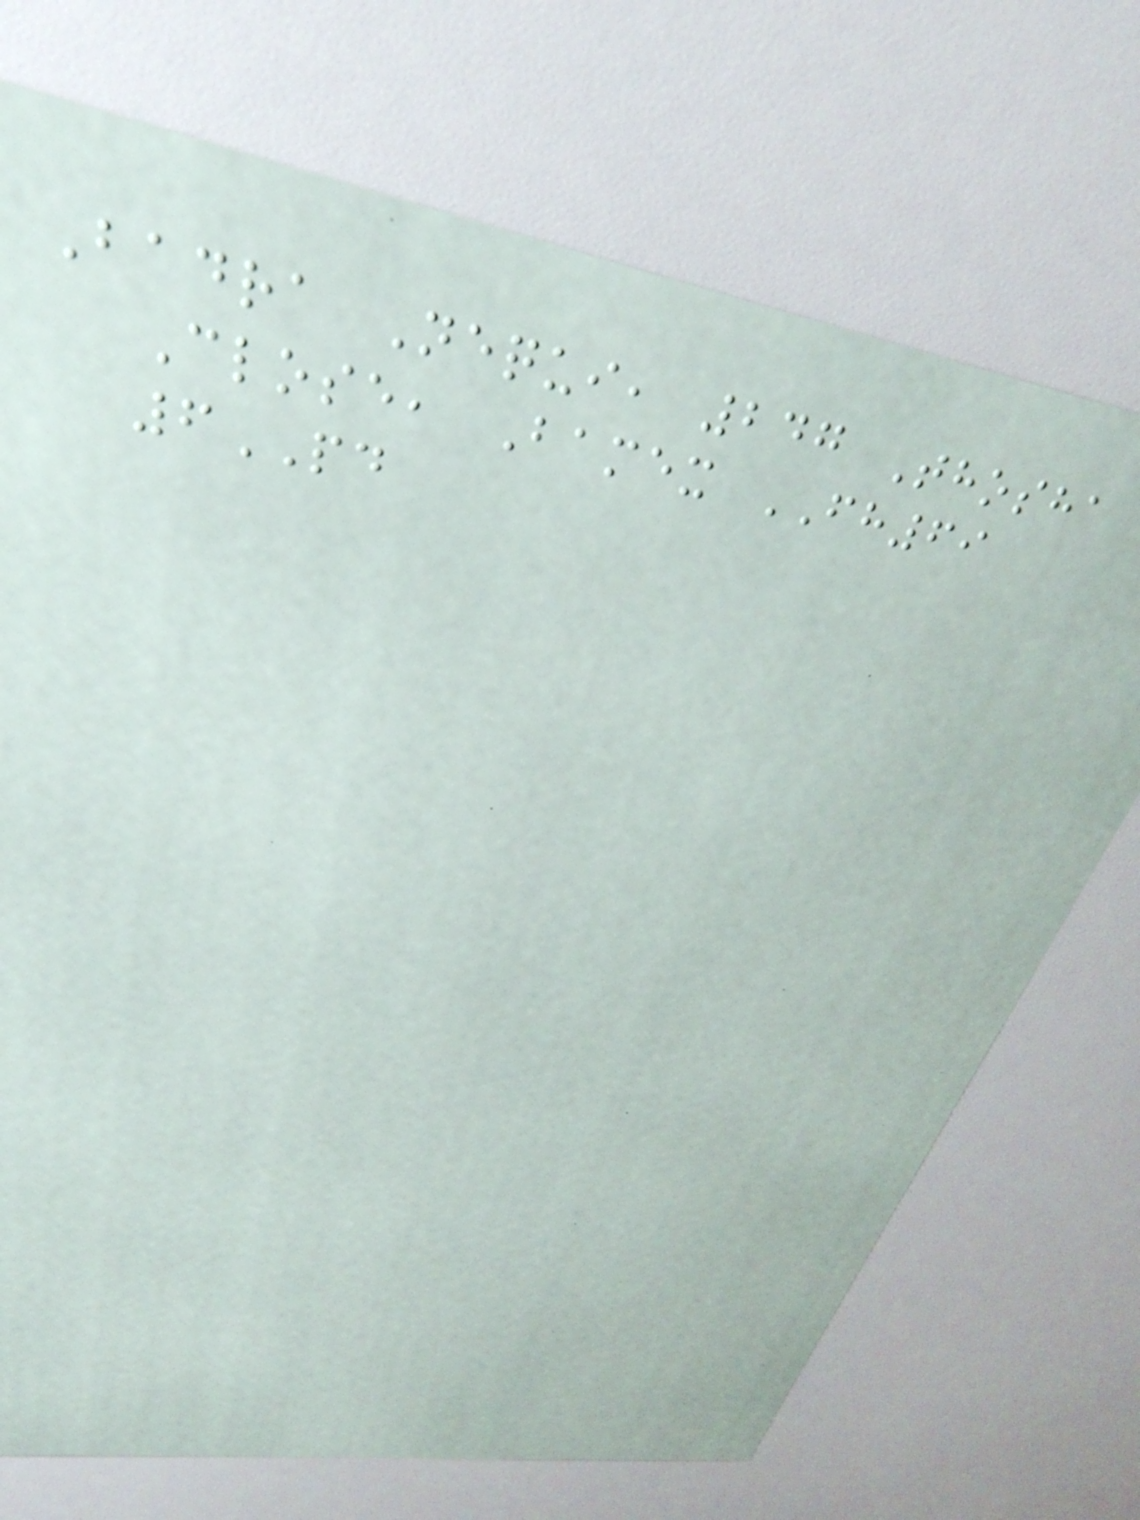Badra Nequi, 247 Thosha
Close, Bamex FH69
6PD
